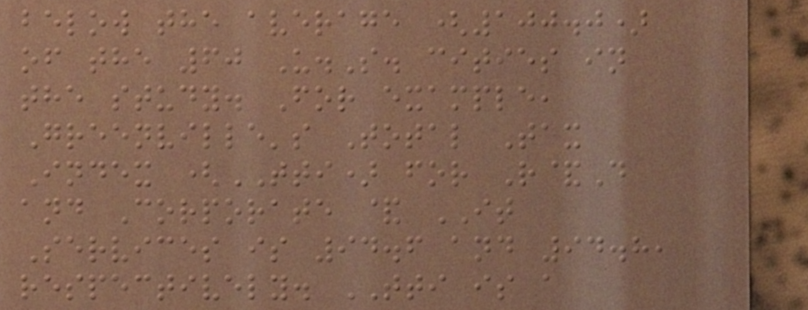below the average (100.0)
of the 60 U.S. cities in
the study. For example,
Greenville's Total Tax
Index (TTI) for R&D
and Corporate & IT
Services is 94.6 and 94.8,
respectively. TTI is a
